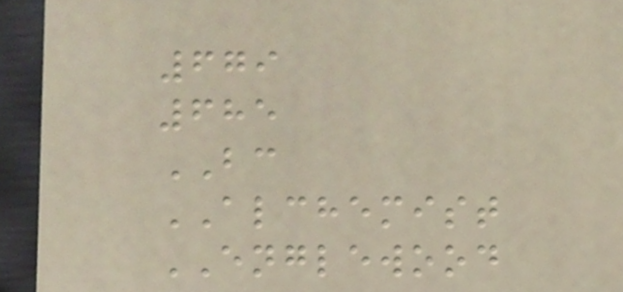679
685
BC
ALCHEMIST
ENGLEWOOD
